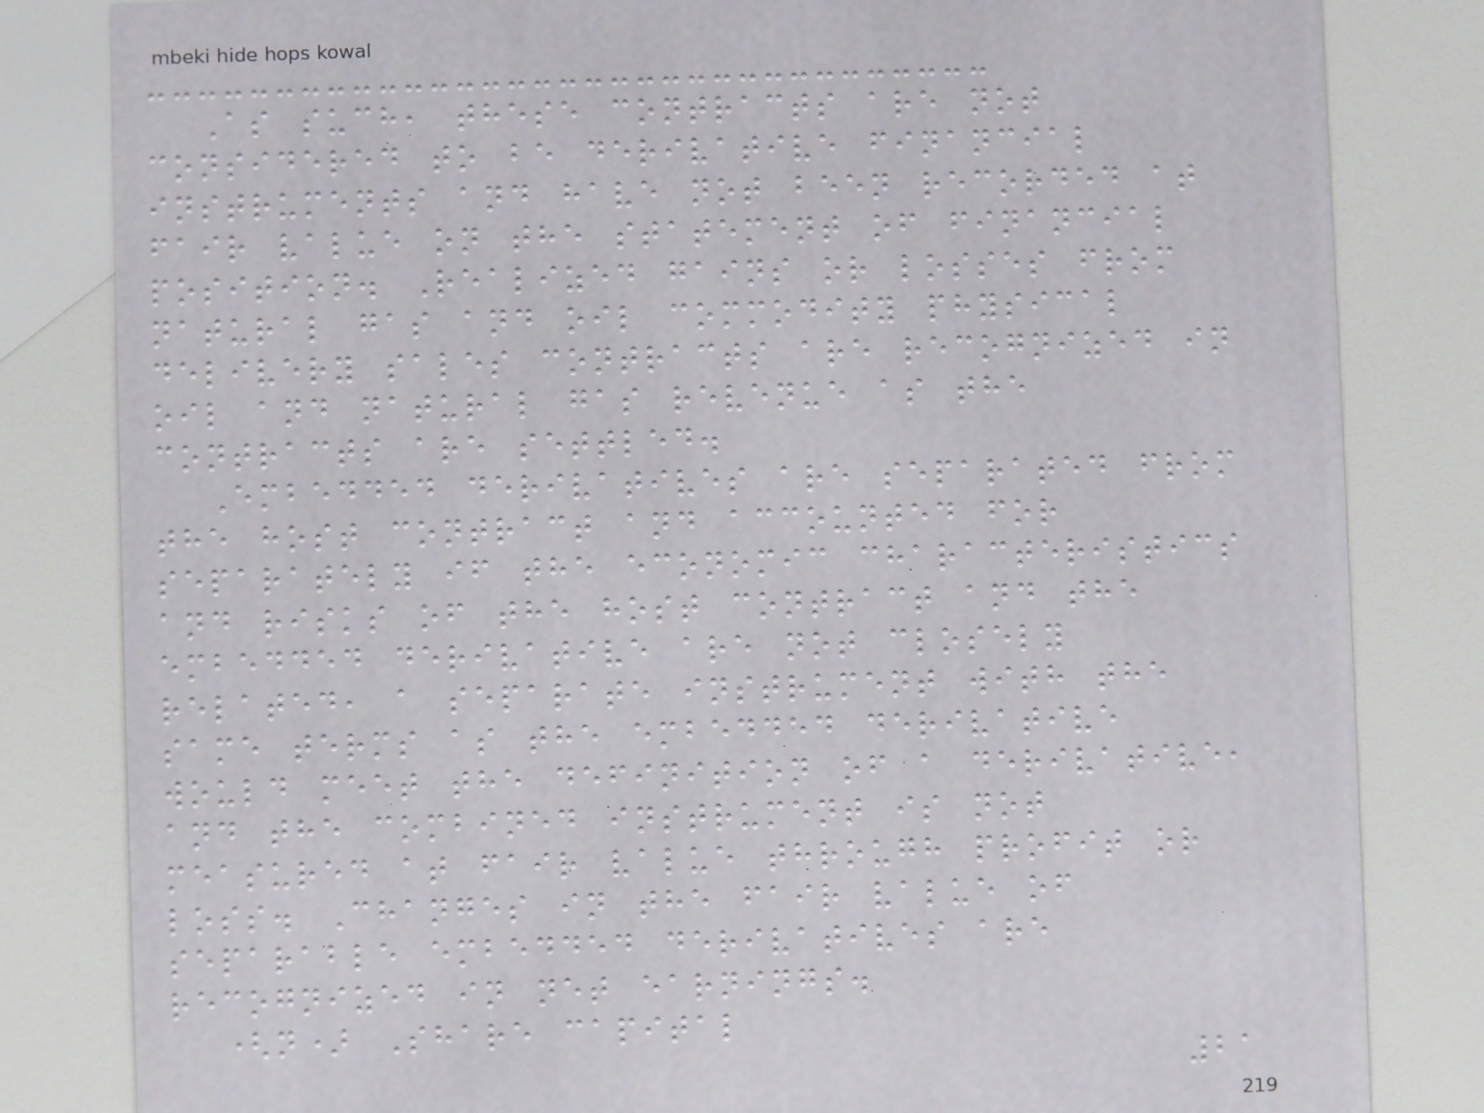As such, these contracts are not
considered to be derivative financial
instruments and have not been recorded at
fair value on the statement of financial
position. Realized gains or losses from
natural gas and oil commodity physical
delivery sales contracts are recognized in
oil and natural gas revenue as the
contracts are settled.
Embedded derivatives are separated from
the host contract and accounted for
separately if the economic characteristics
and risks of the host contract and the
embedded derivative are not closely
related, a separate instrument with the
same terms as the embedded derivative
would meet the definition of a derivative,
and the combined instrument is not
measured at fair value through profit or
loss. Changes in the fair value of
separable embedded derivatives are
recognized in net earnings.
(n) Share capital
21
